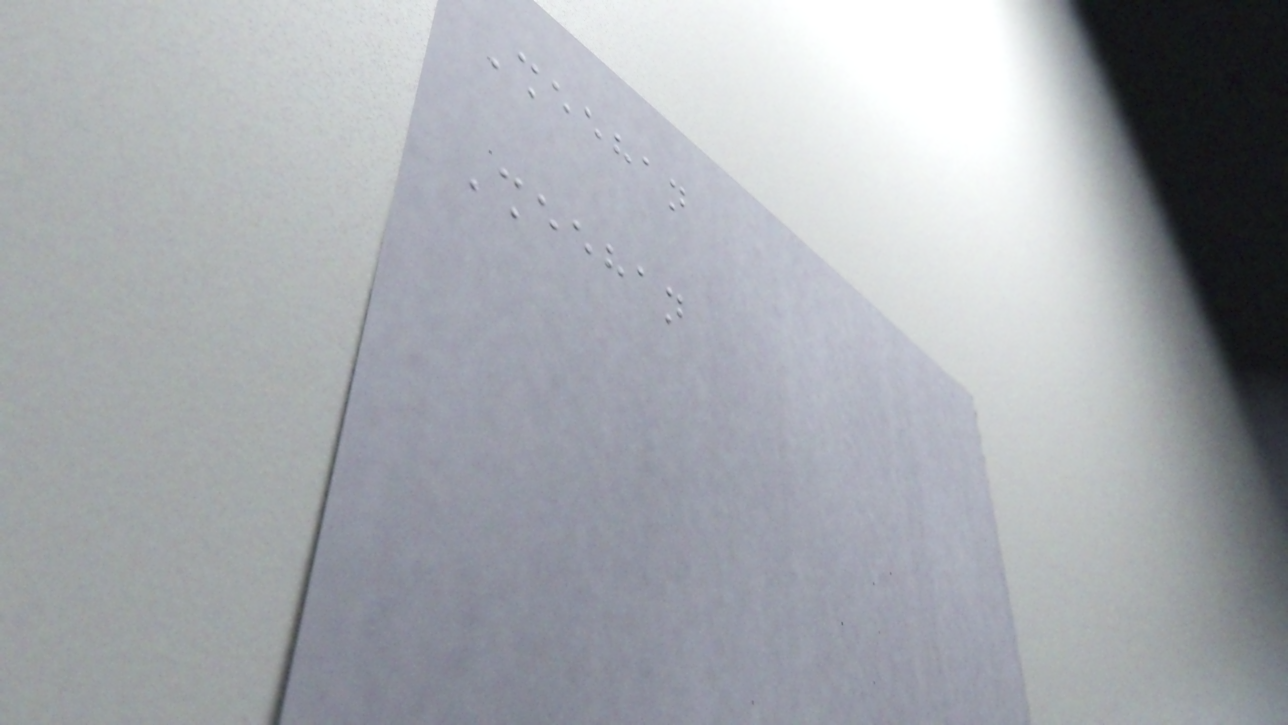Sheehan
Sheehan
